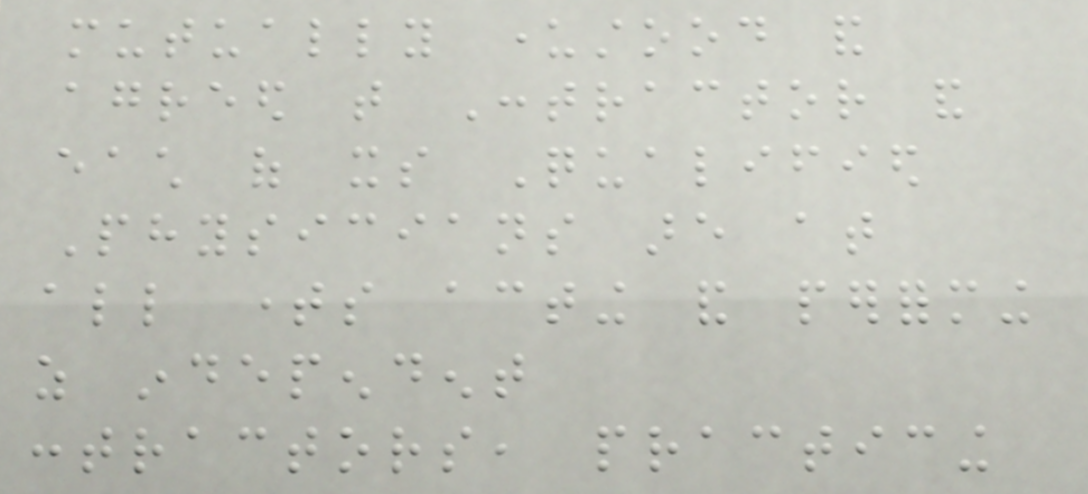mutually understood and
agreed that Contractor and
each of its Qualified
Physicians are at
all times acting and performing
as independent
contractors, practicing
